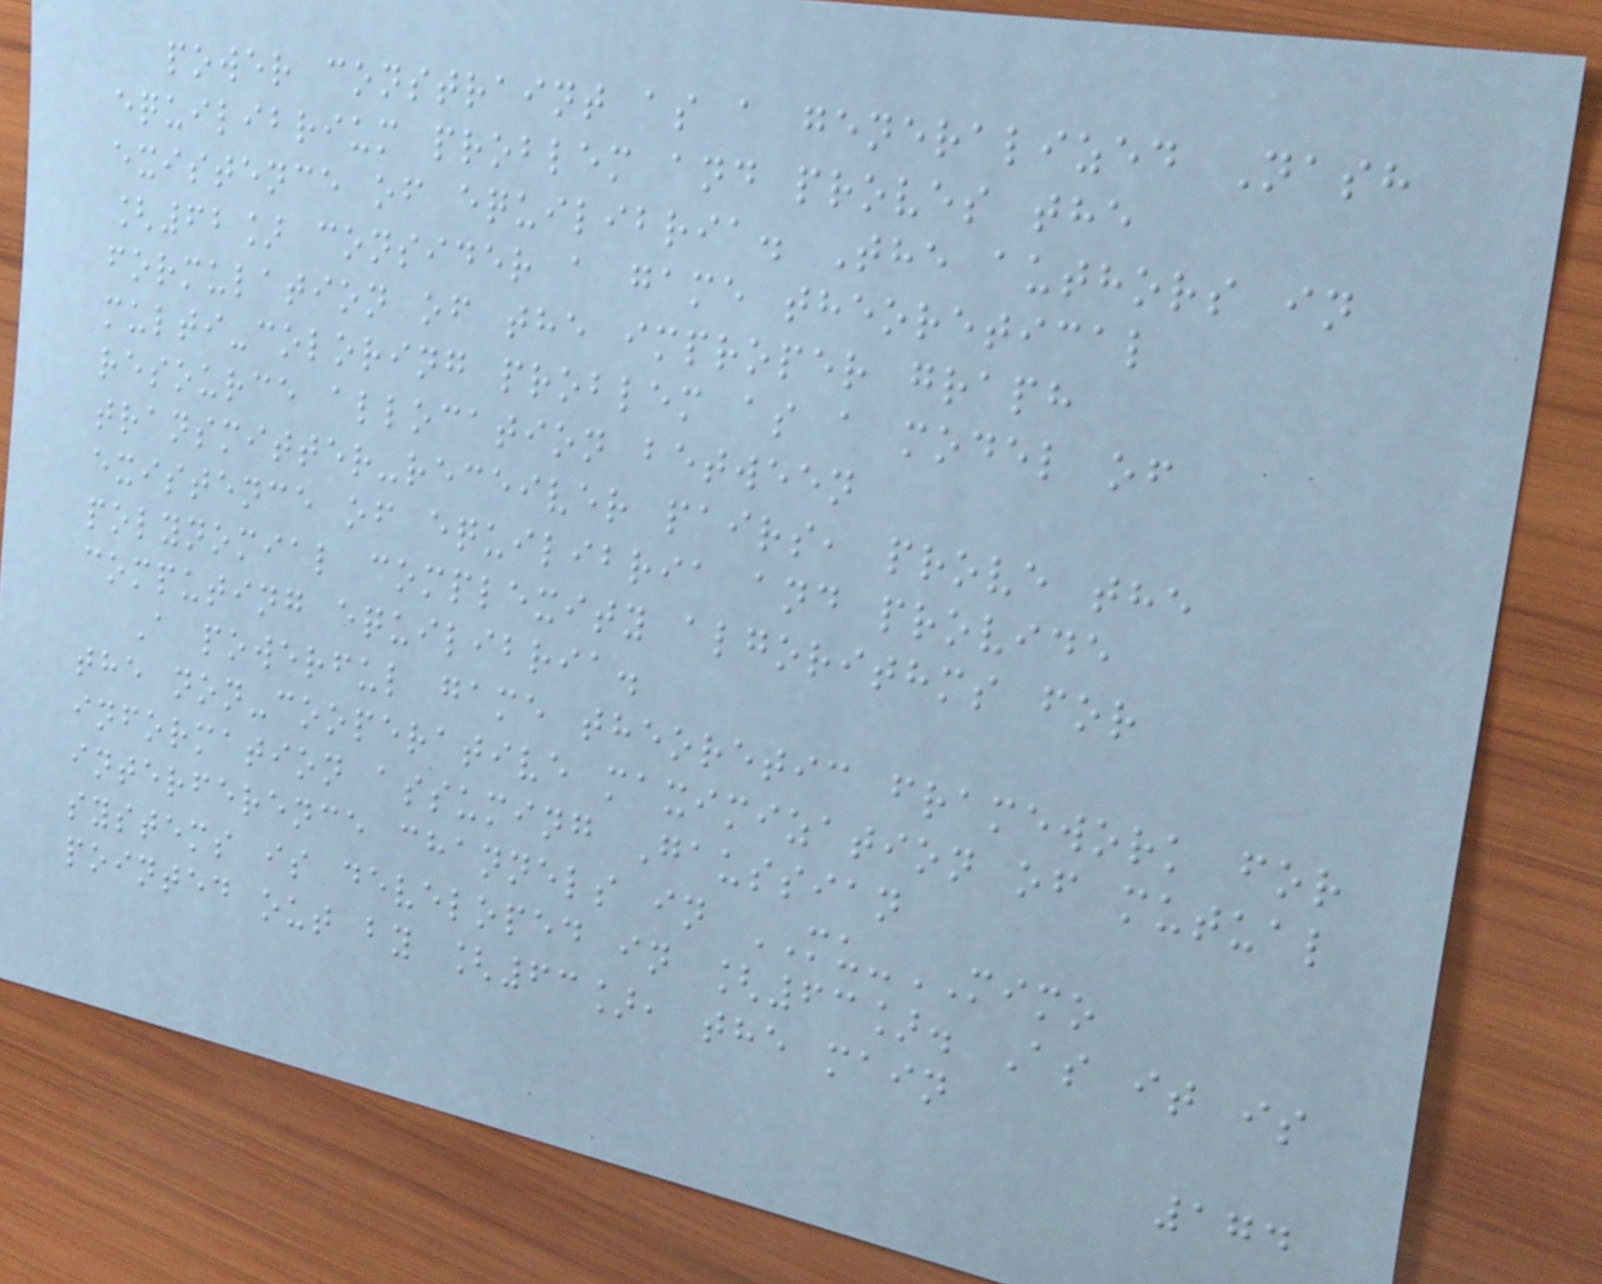power constraint as a generalized Nash
equilibrium problem and proves the
existence of equilibria. The authors in
[62] consider a game theoretical
formulation of the improper graph
multi-coloring problem as a model of
resource allocation between
transmitter-receiver pairs, prove the
existence of equilibria and provide
polynomial complexity algorithms for
computing equilibria.
A powerful game theoretic framework for
the non-cooperative maximization of mutual
information assuming Gaussian
interference channels in MU-MIMO
systems is developed in [63]. As it is
pointed out by [63], the main
174
